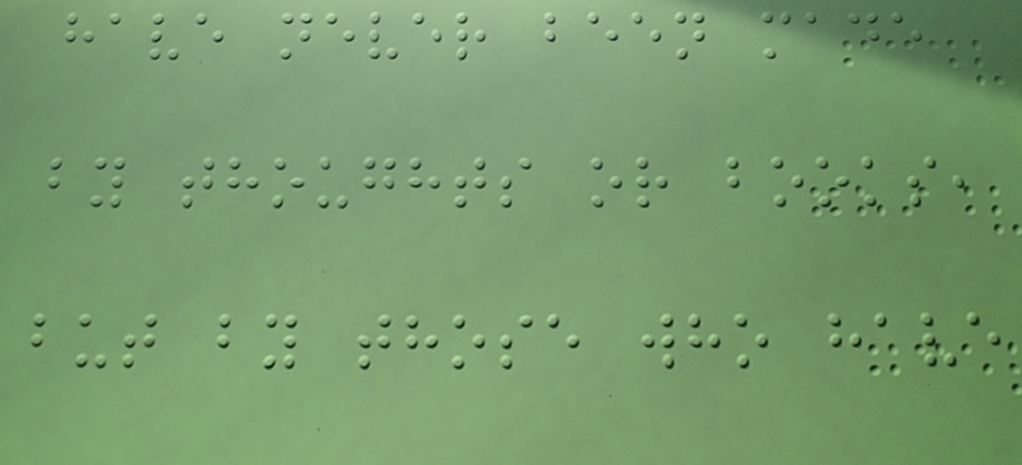have never been made
by thoughts or books,
but by those who have
